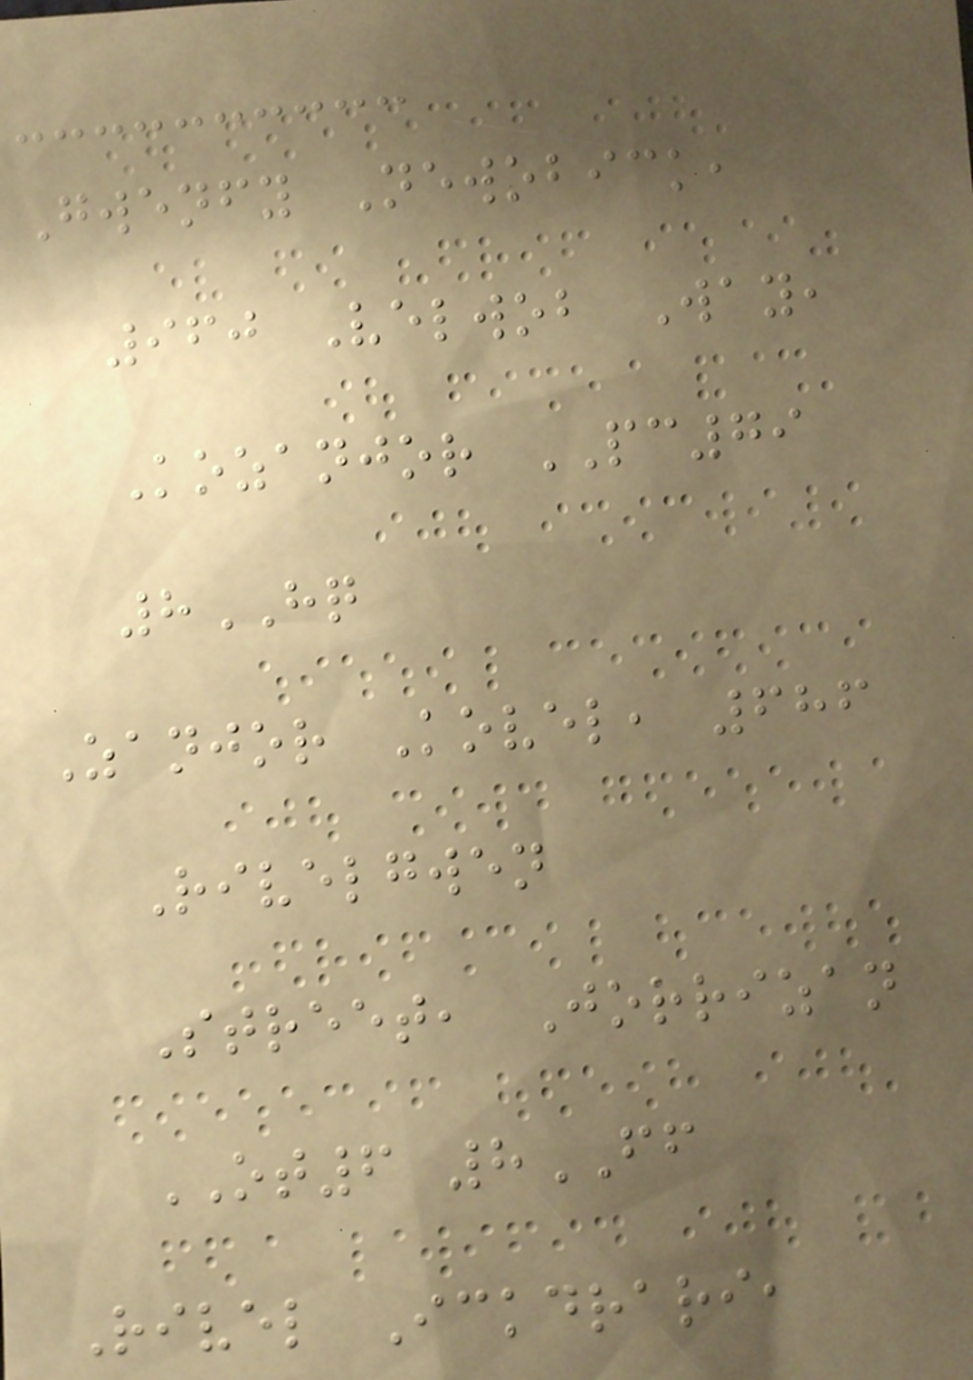Gwenfy Newobick,
960 Velwob Way,
Kozanjor PC79
8HQ
Zanjor Kovel, 686
Rivelgwen
Street, Jorrizan
OT6 8FF
Rivel Ickdrari,
